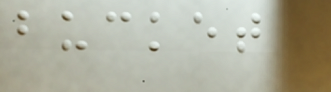bucket
